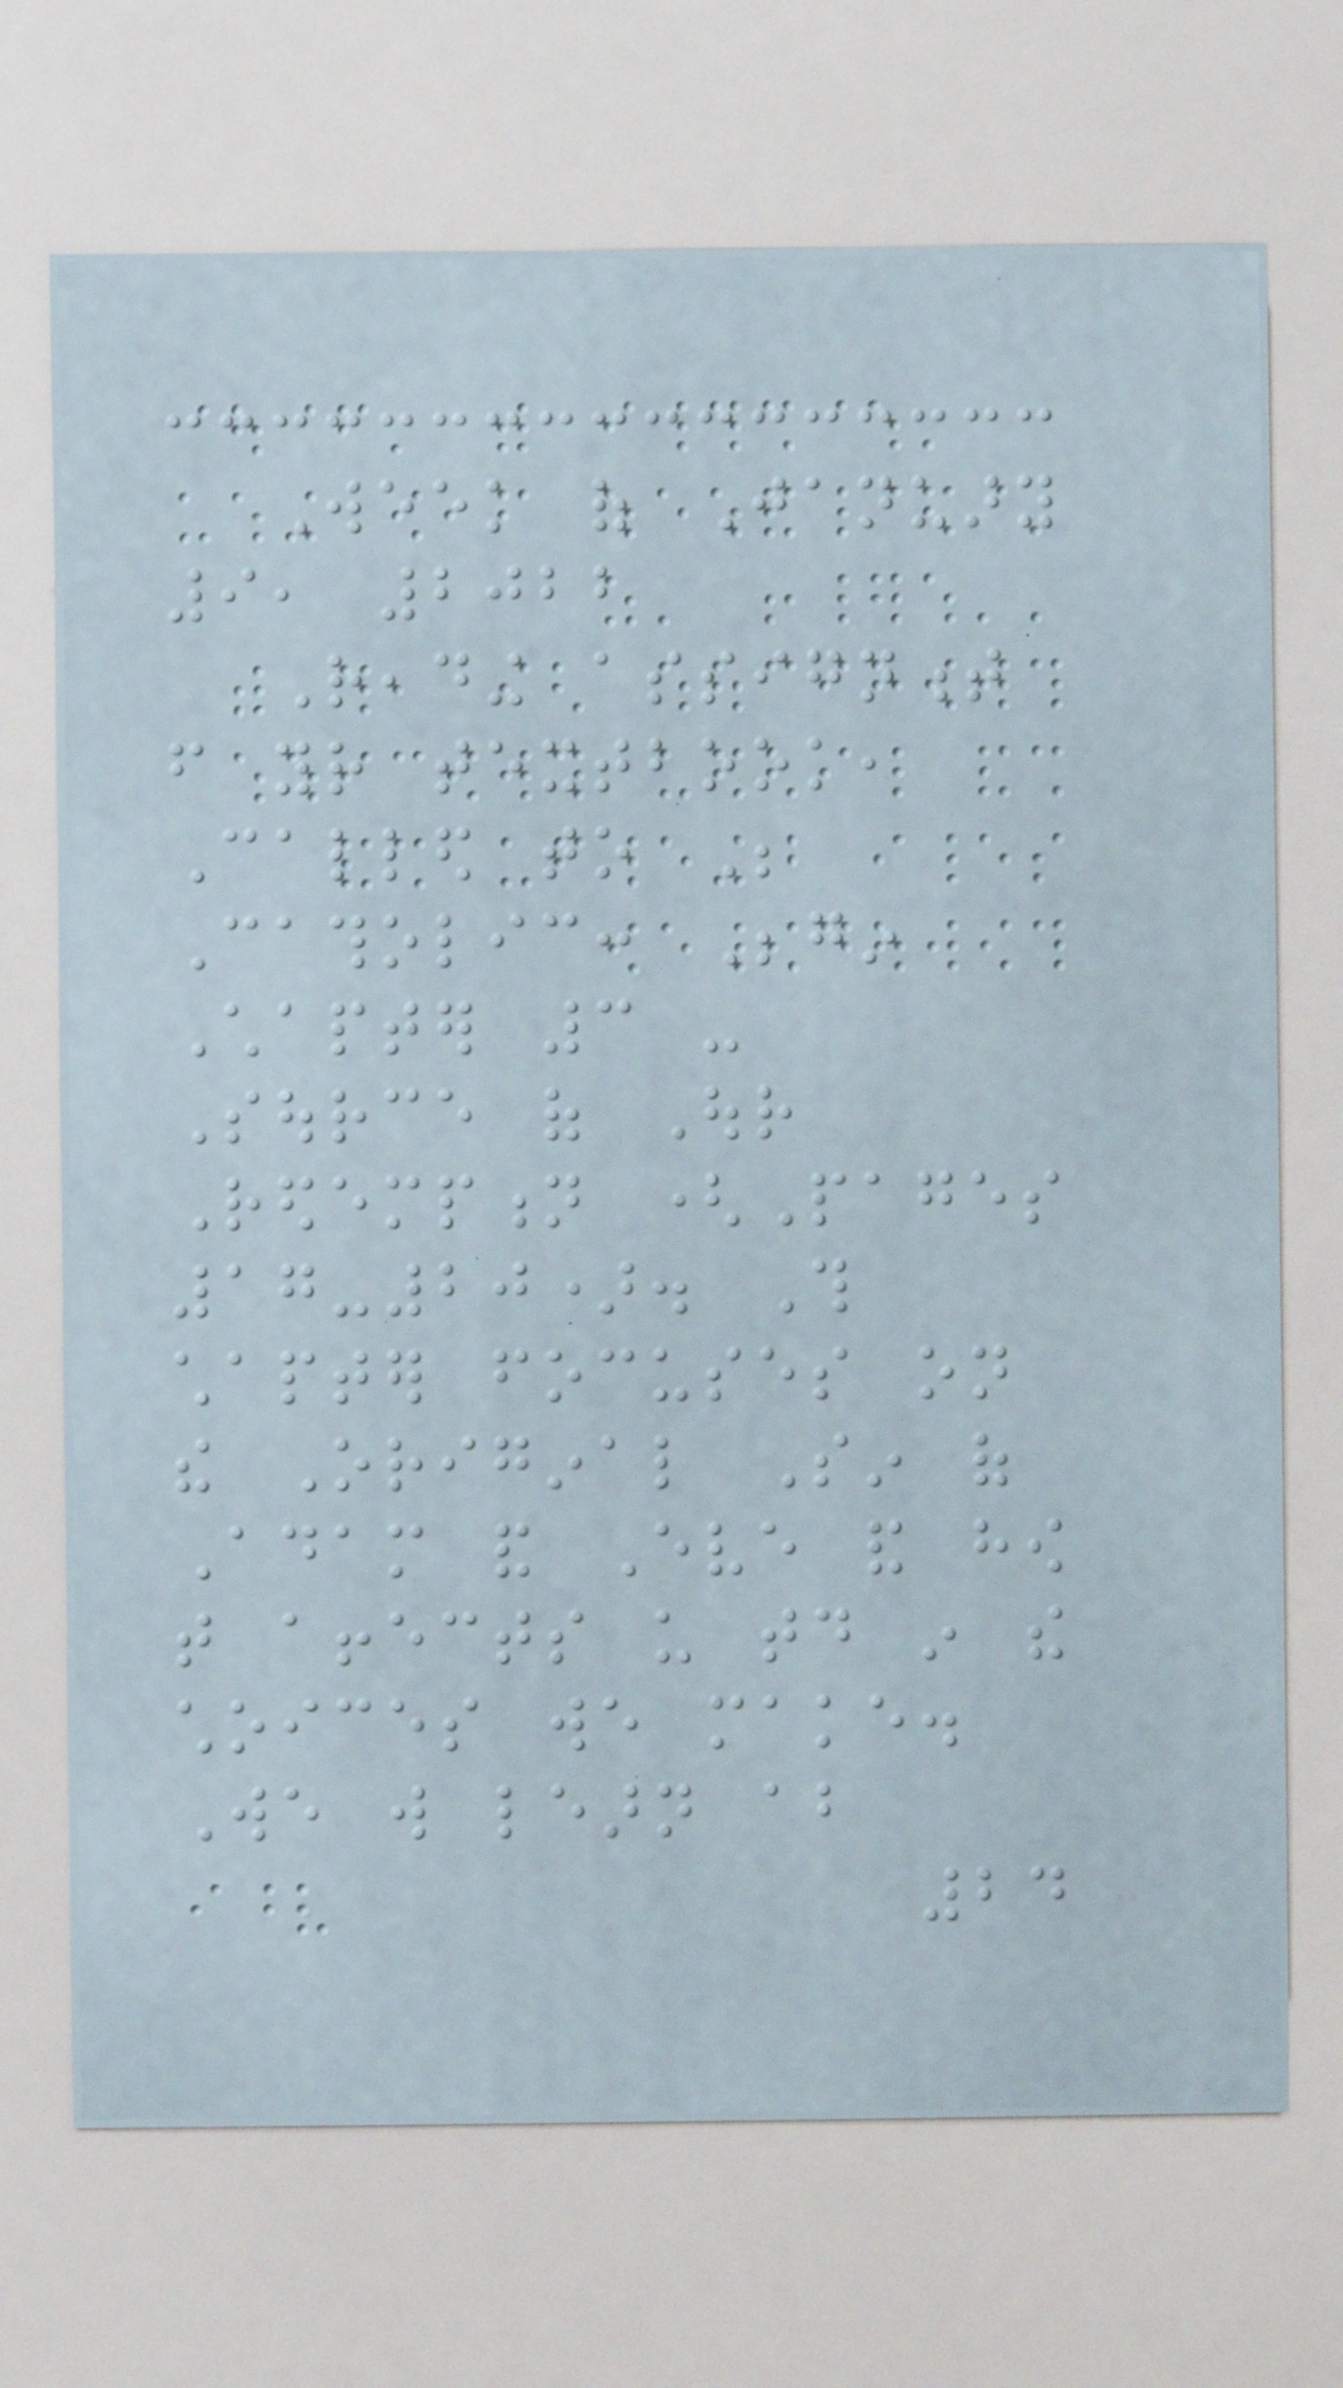Week of January
9, 2022
Reading assignment
from your textbook,
Called to Be
Catholic: Begin
Chapter 3 -
Source of Our
Redemption (Pages
17-20). This
chapter focuses on
the Original Sin of
Adam and Eve and how
that affects us today in the
choices we make.
We will learn about
24
